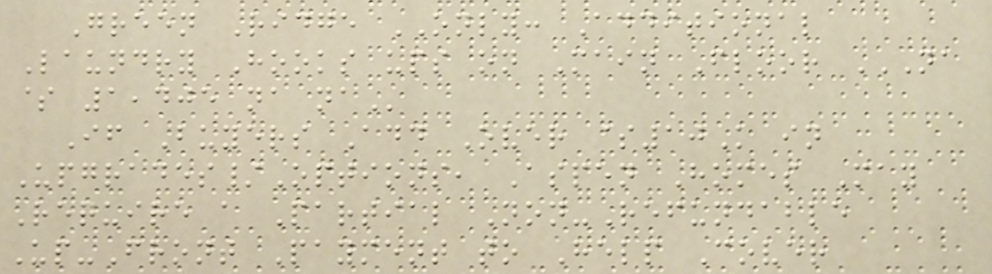Green Ridge ONLY: Additional
Laundry Hooks ups on Main Floor NA
$ 1,405 NA NA
If Buyers Add Over $10K in
Upgrades/Options, Aspen Homes May
Require a Partial Non-Refundable
Up-Front Payment to Help Cover
